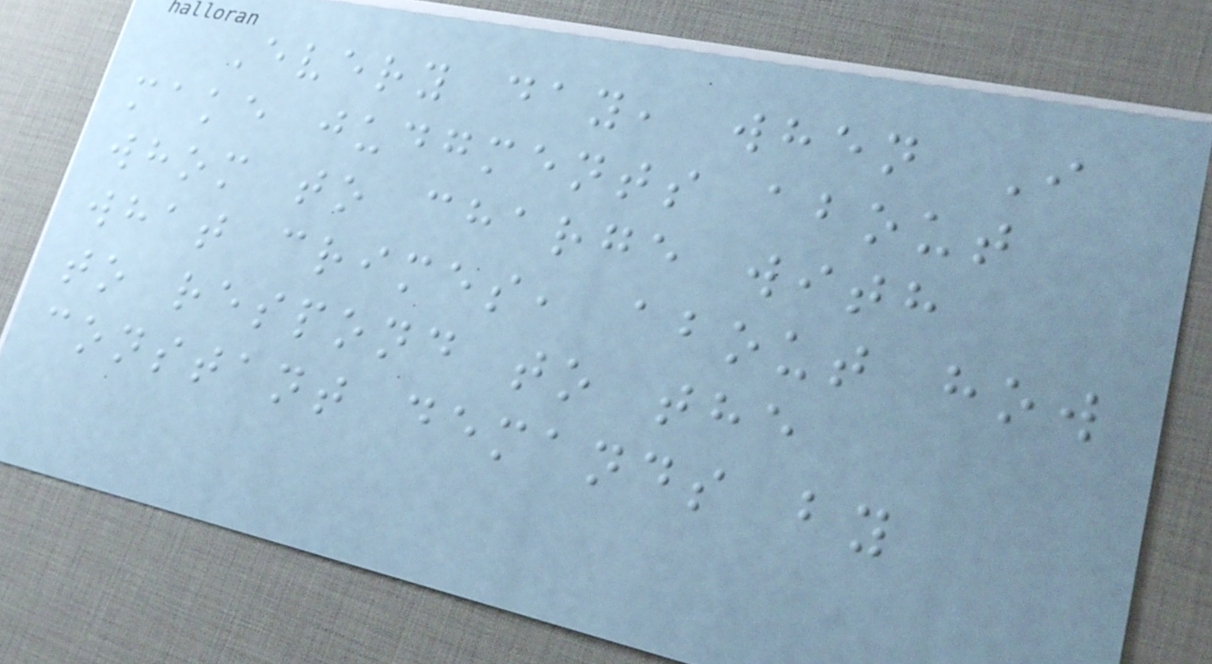Every day, when I
make judgments about
whom to charge with
what crimes, about how
to respond to the
constant demands by
